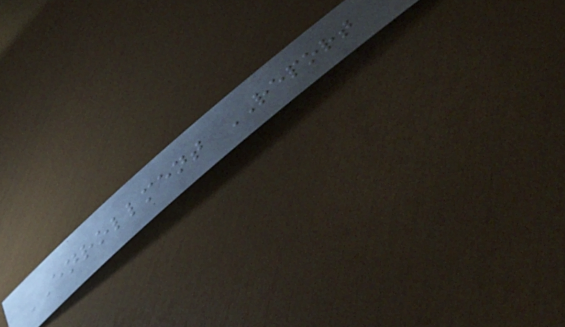ENROLLMENT REPORT
